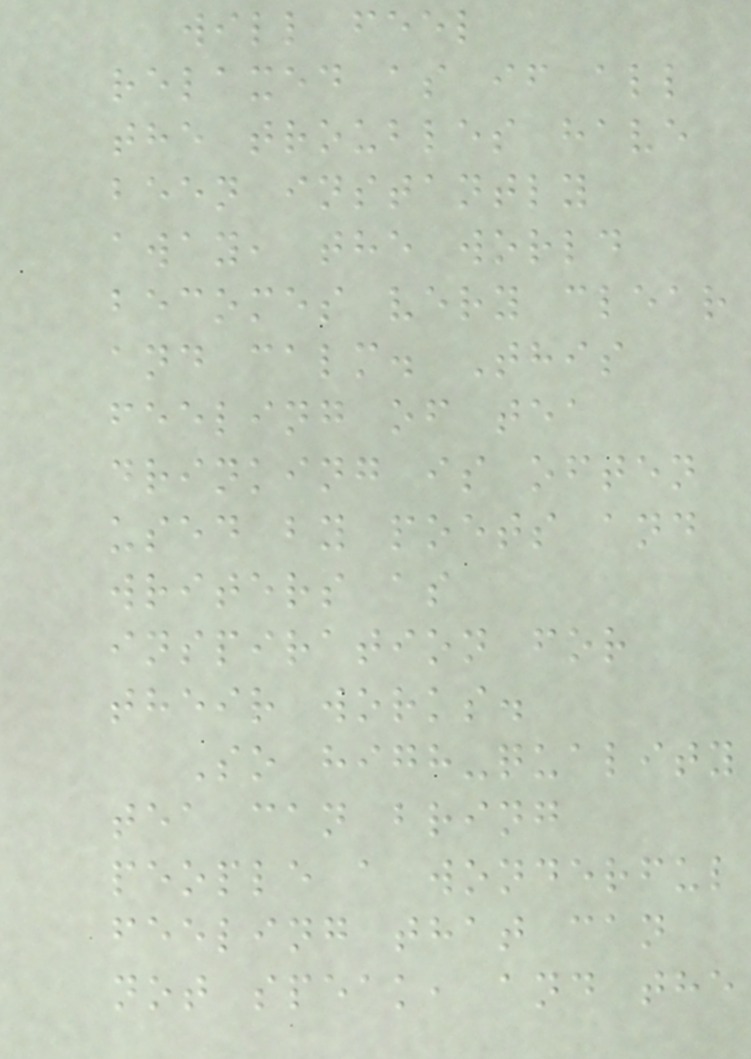will feel
relaxed as if all
the troubles have
been instantly
away, the world
becomes very clear
and calm. This
feeling of tea
drinking is often
used by poets and
writers as
inspiration for
their works.
So high-quality
tea can bring
people a wonderful
feeling that can
not speak, and the
